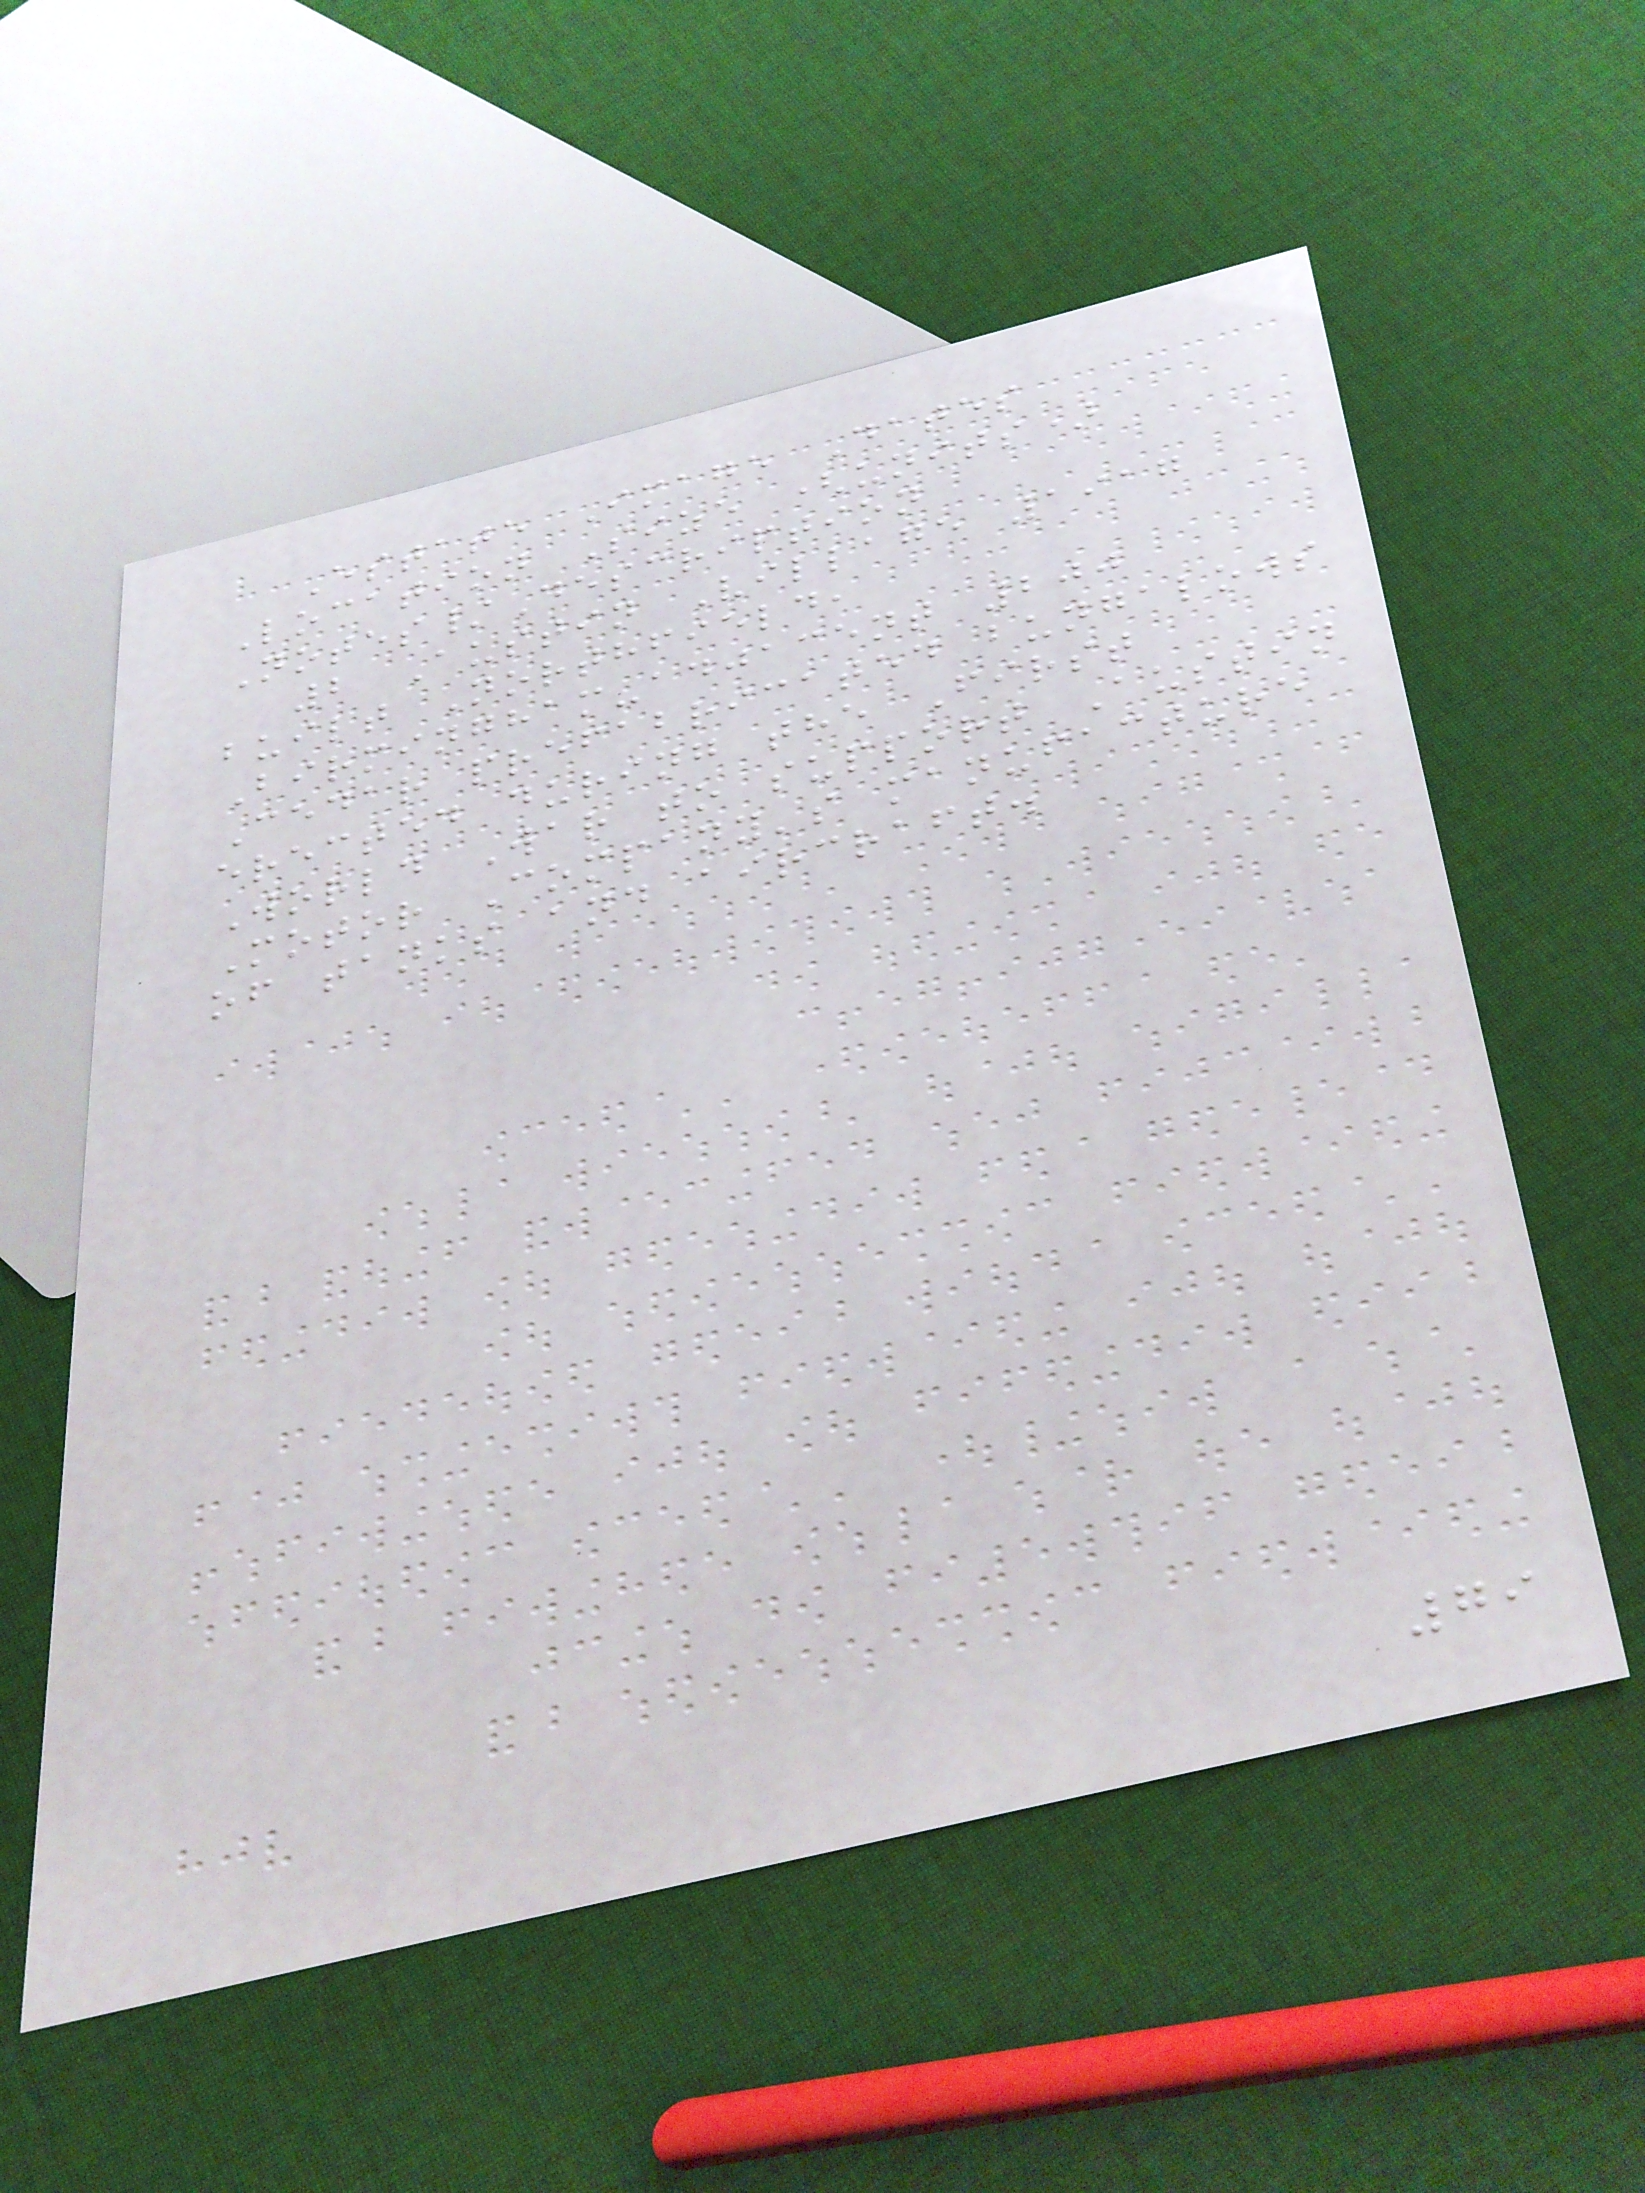Estate Image Dates
Location Size (units)
Notes/Description
2 Austin Village 1917
built Northfield,
Birmingham-adjacent 200
Cedar prefabricated bungalows
erected during the First
World War to support Austin
Motor Company's manufacture
of tanks and aircraft.
79
